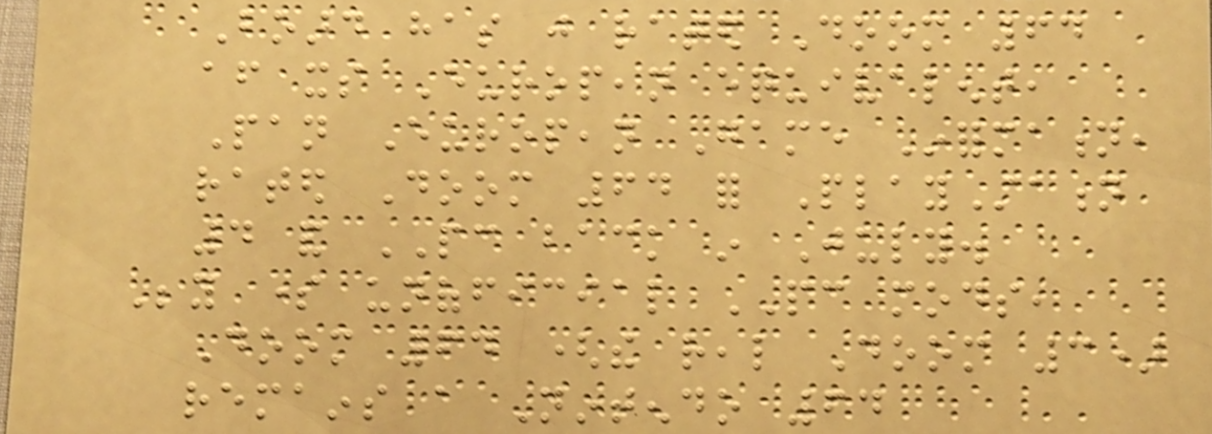Board has just rated Doom 64
after its European equivalent,
Pan European Game Information,
rated Doom 64 for PlayStation
4 and PC back in July.
Beyond some unofficial PC mods,
Doom 64 (the real Doom 3)
remains a Nintendo 64
